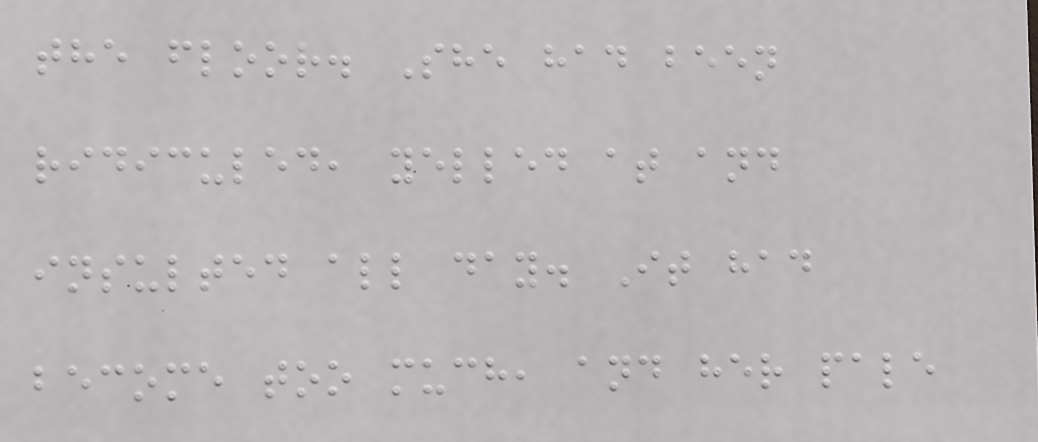the floor. She had been
ridiculed, yelled at and
insulted all day. It had
become too much, and her pale
